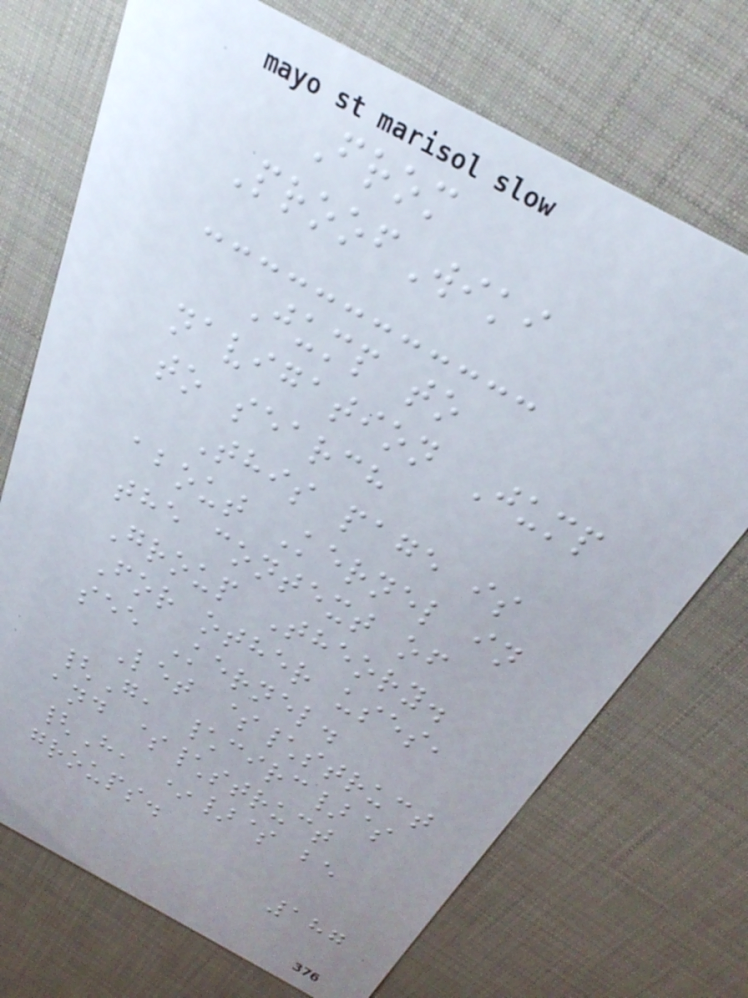From
ProofWiki
Jump to
navigation Jump
to search
This page is
about Kernel in
the context of
Group Theory.
For other uses,
see Kernel.
Let $\struct
{G, \circ}$
and $\struct
{H, *}$ be
groups.
187
